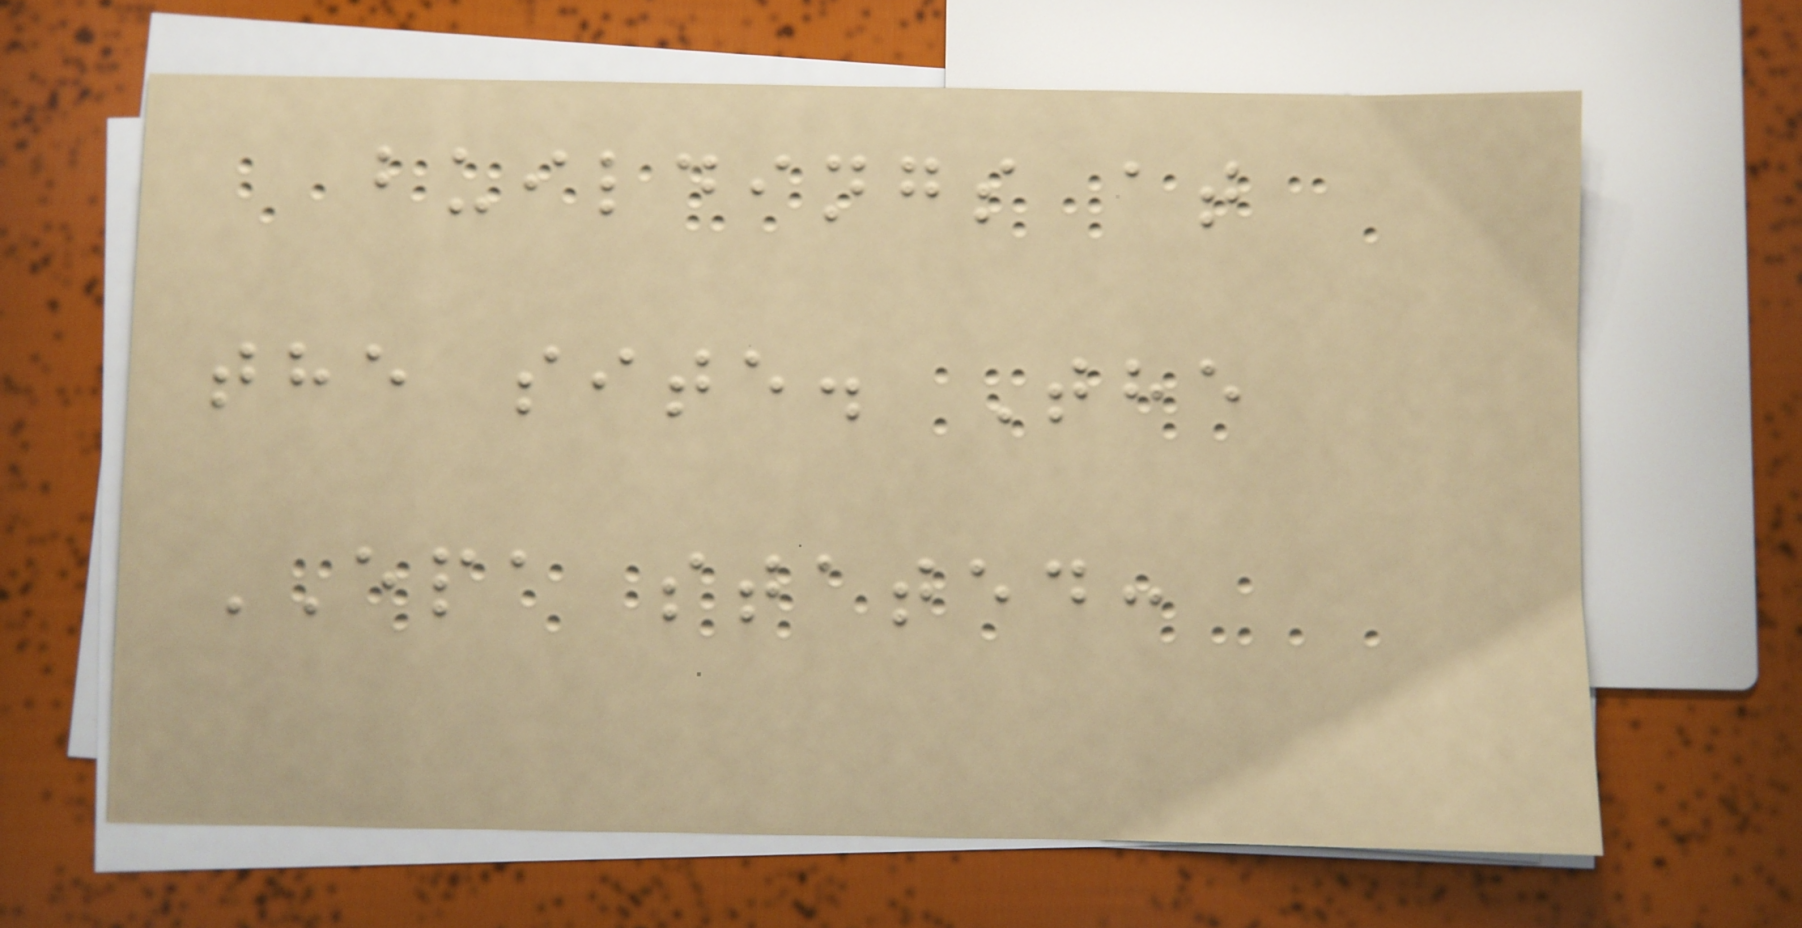buildings at
the site. The
EPA stated:
